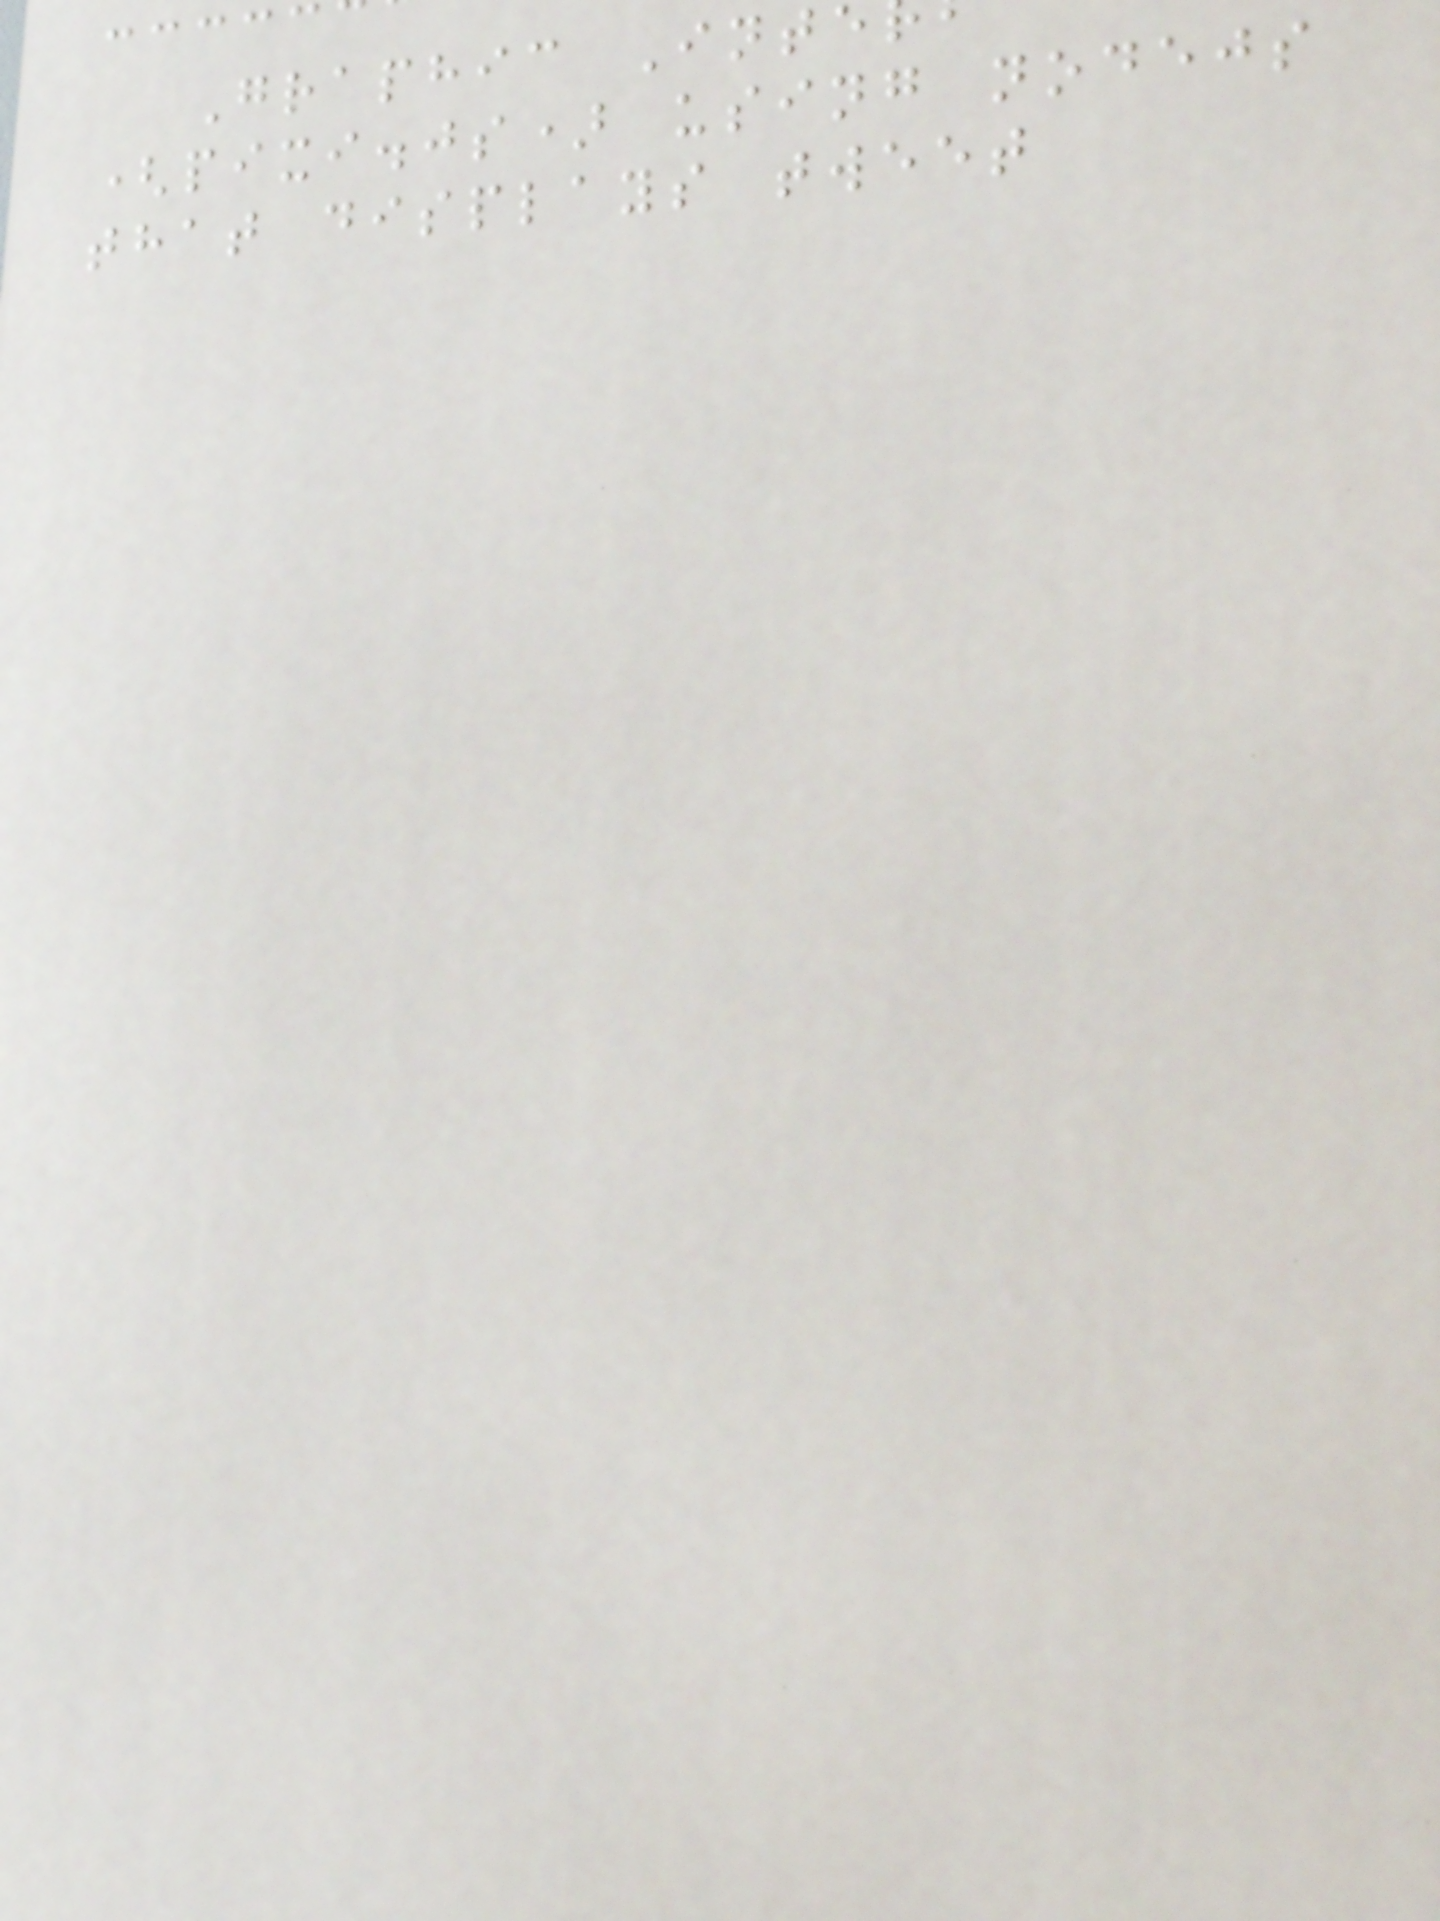Graphic Inte
(pixi.js) using nodejs
that displays tweet
